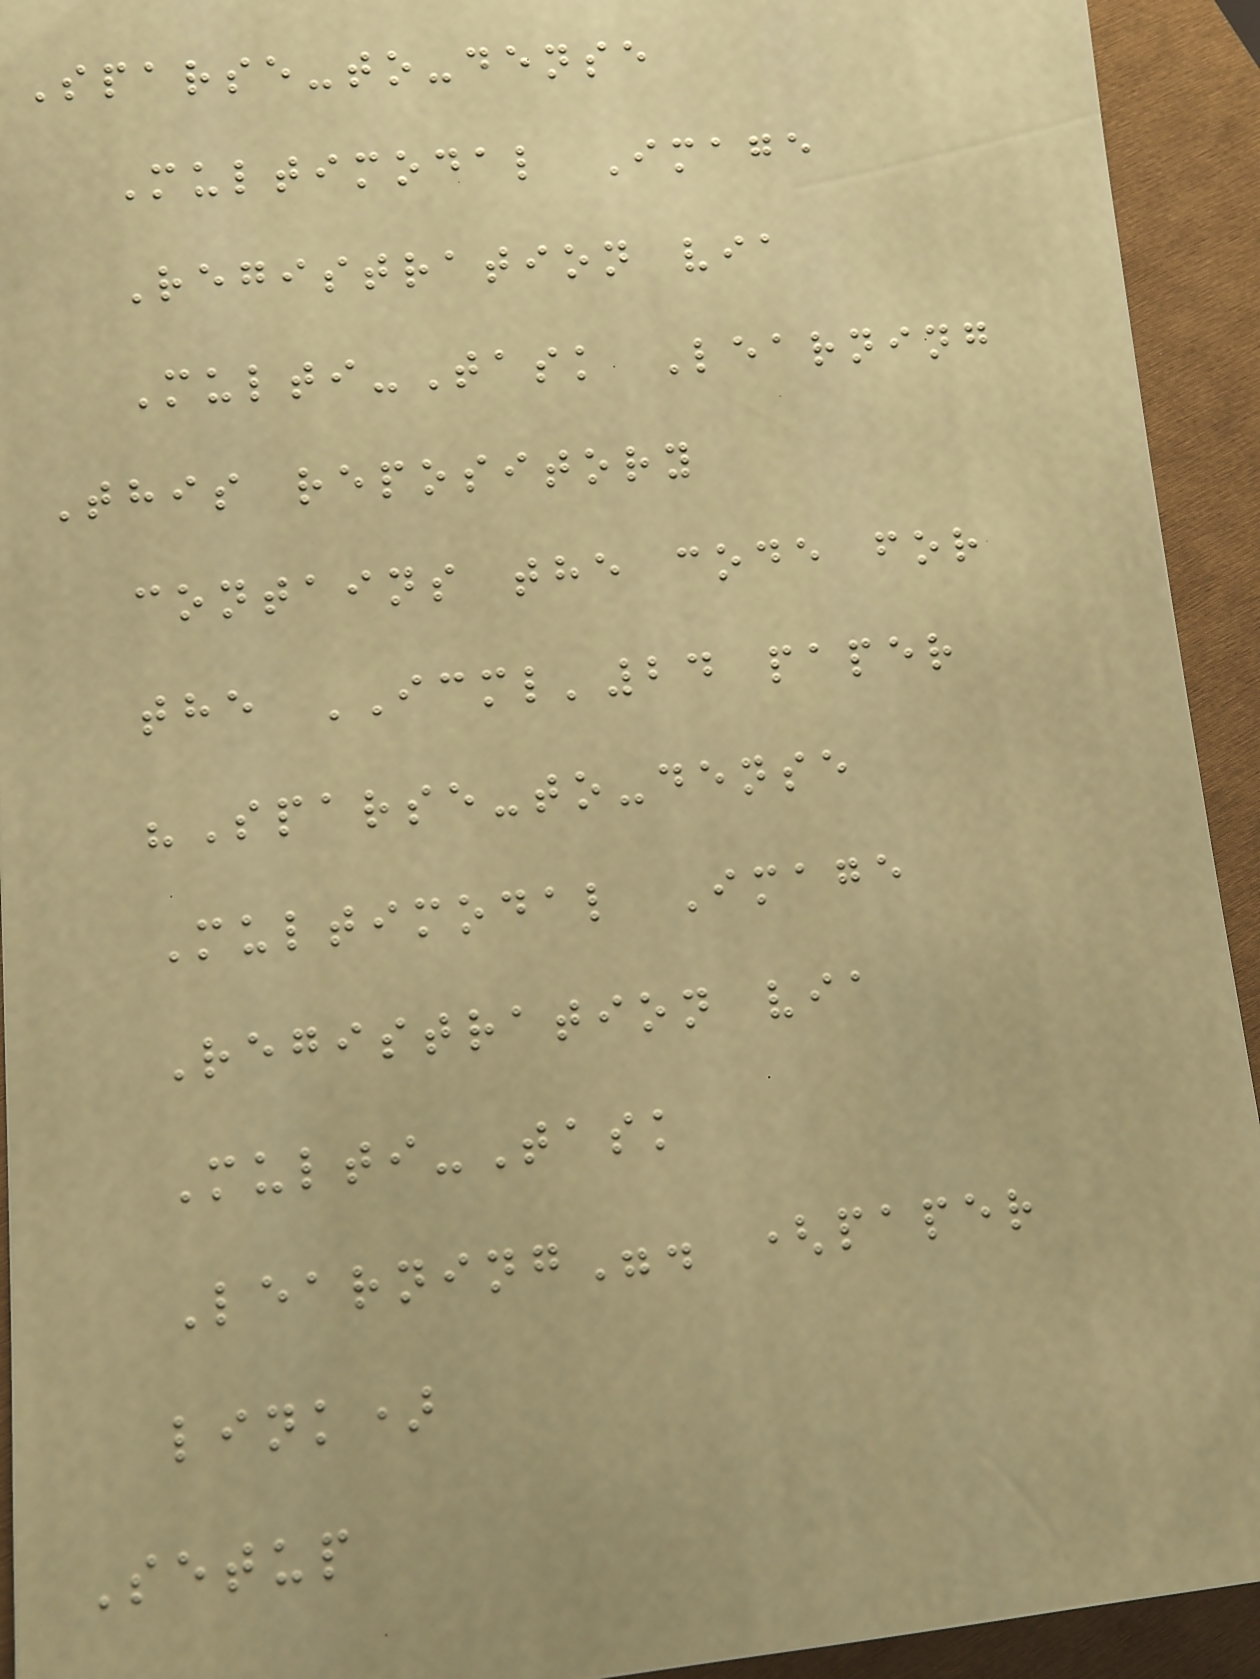Sparse-to-dense
Multimodal Image
Registration via
Multi-Task Learning
This repository
contains the code for
the ICML'24 paper
"Sparse-to-dense
Multimodal Image
Registration via
Multi-Task
Learning". (paper
link)
Setup
